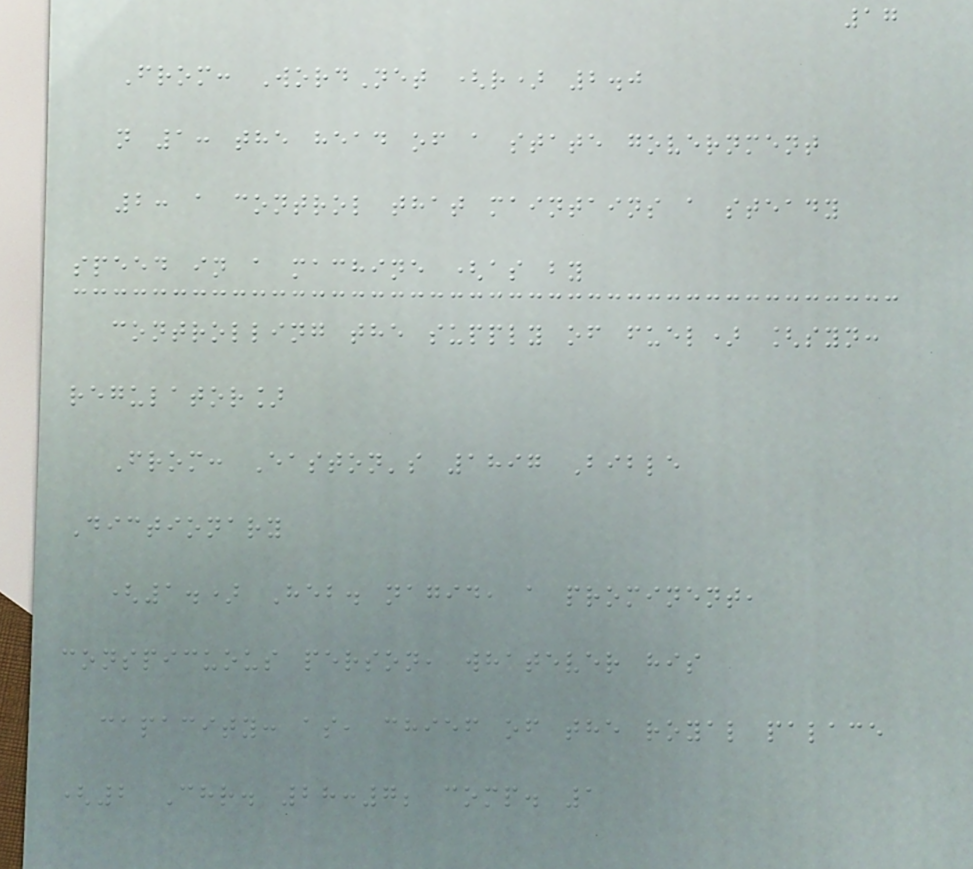17
From: WordNet (r) 2.0
n 1: the head of a state government
2: a control that maintains a steady
speed in a machine (as by
controlling the supply of fuel) [syn:
regulator]
From: Easton's 1897 Bible
Dictionary
(1.) Heb. nagid, a prominent,
conspicuous person, whatever his
capacity: as, chief of the royal palace
(2 Chr. 28:7; comp. 1
